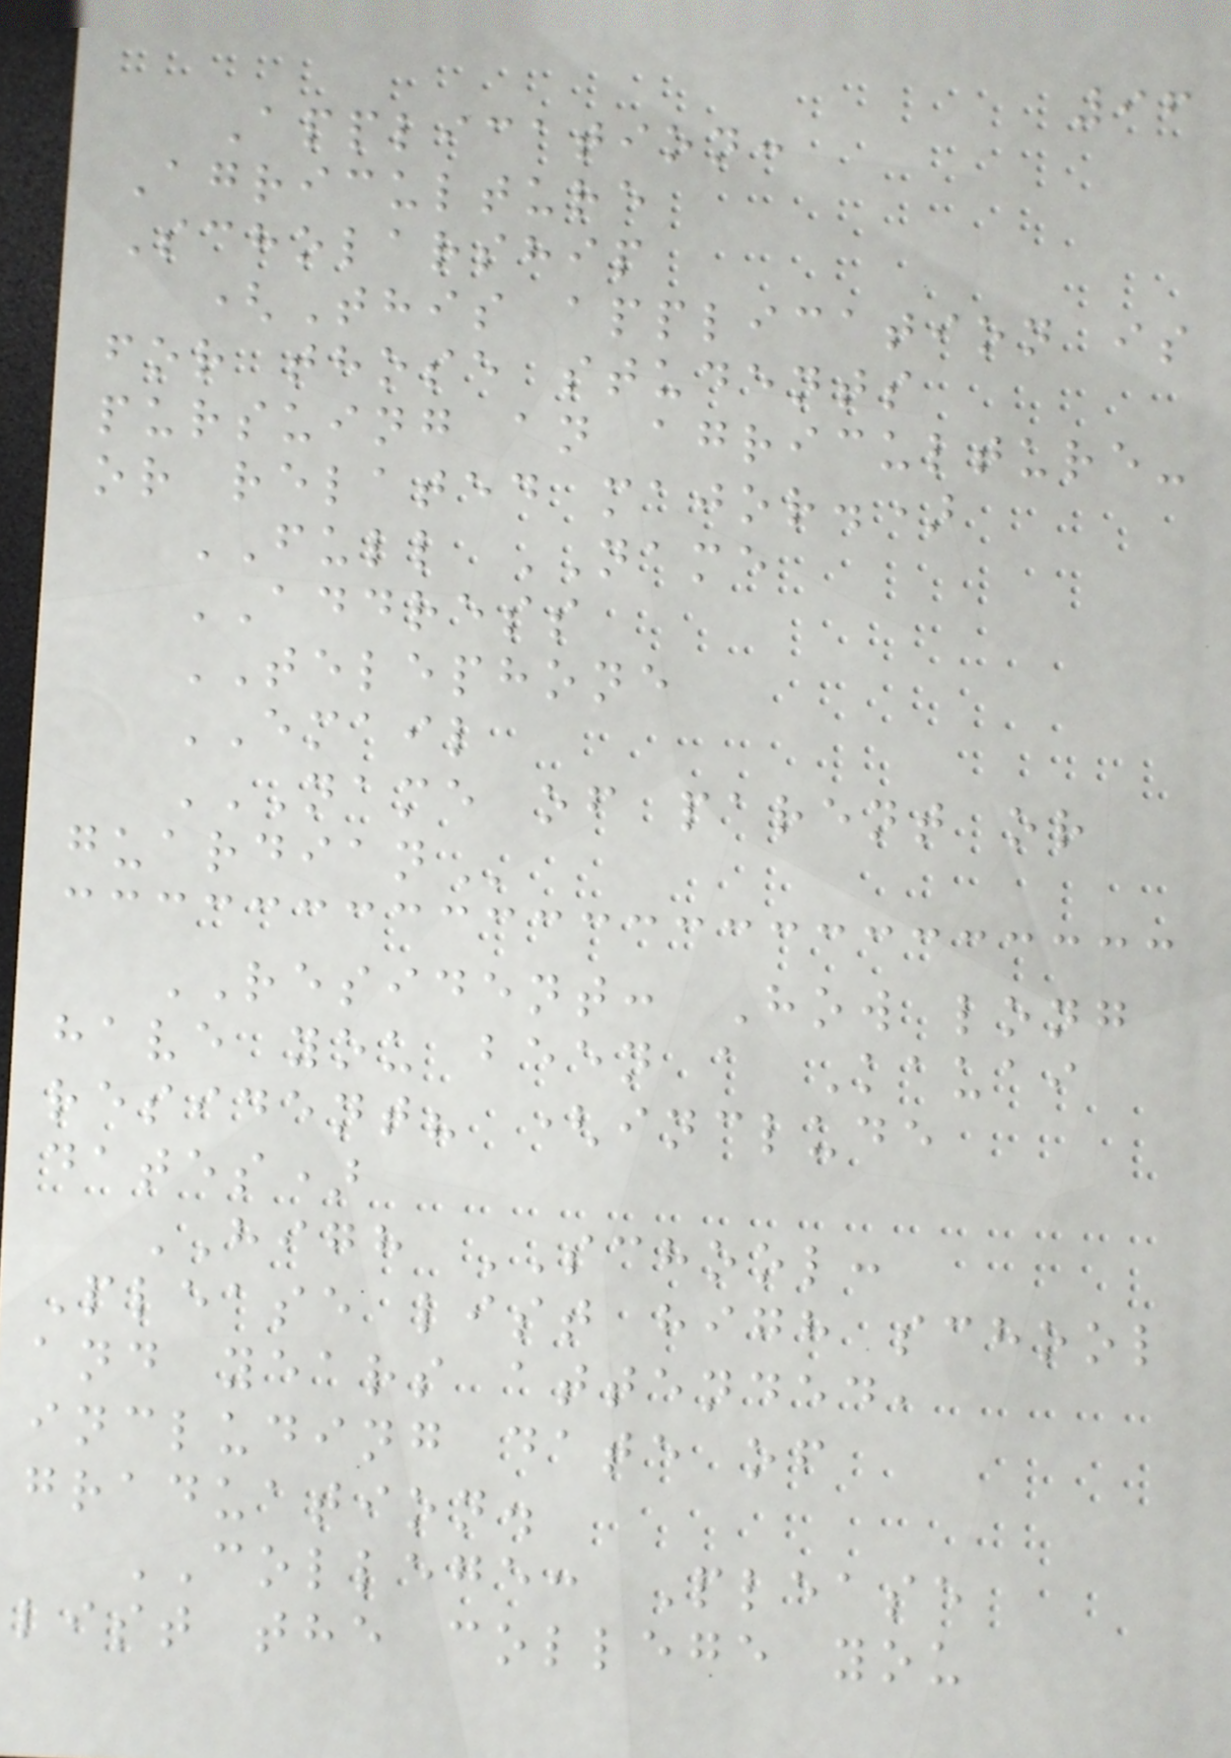96
Application:
Agriculture
Scholarship
(This application is
for those students
pursuing an agriculture-
or related major.)
FULL NAME
ADDRESS
TELEPHONE
EMAIL
NAME OF PARENT OR
GUARDIAN
RESIDENT: How long
have you been a Kauai
resident? (include
dates)
HIGH SCHOOL:
Please list high school
and years attended,
including date of
graduation.
COLLEGE: Please
list the college you
